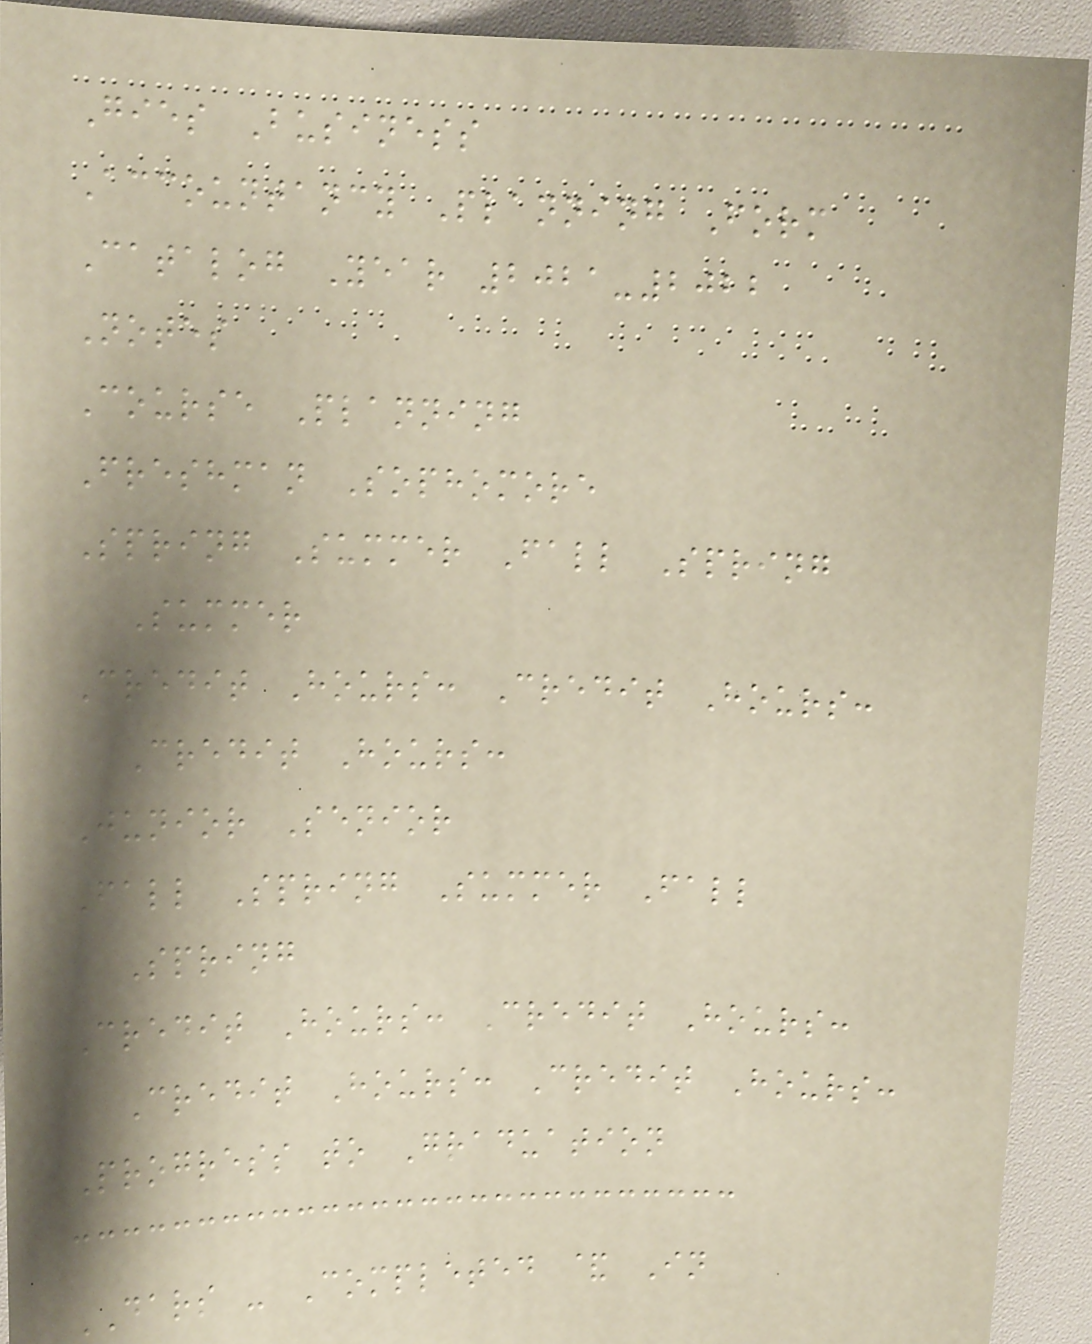Gies Business
Accountancy Planning Form
Catalog Year 2021-2022
Notes
Course Planning
Freshman Sophomore
Spring Summer Fall Spring
Summer
Credit Hours: Credit Hours:
Credit Hours:
Junior Senior
Fall Spring Summer Fall
Spring
Credit Hours: Credit Hours:
Credit Hours: Credit Hours:
Progress to Graduation
DARS - Completed & In
